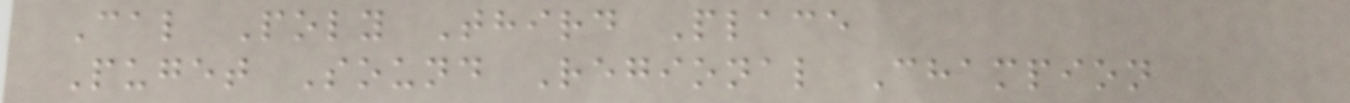Cal Poly Third Place
Puget Sound Regional Champion
